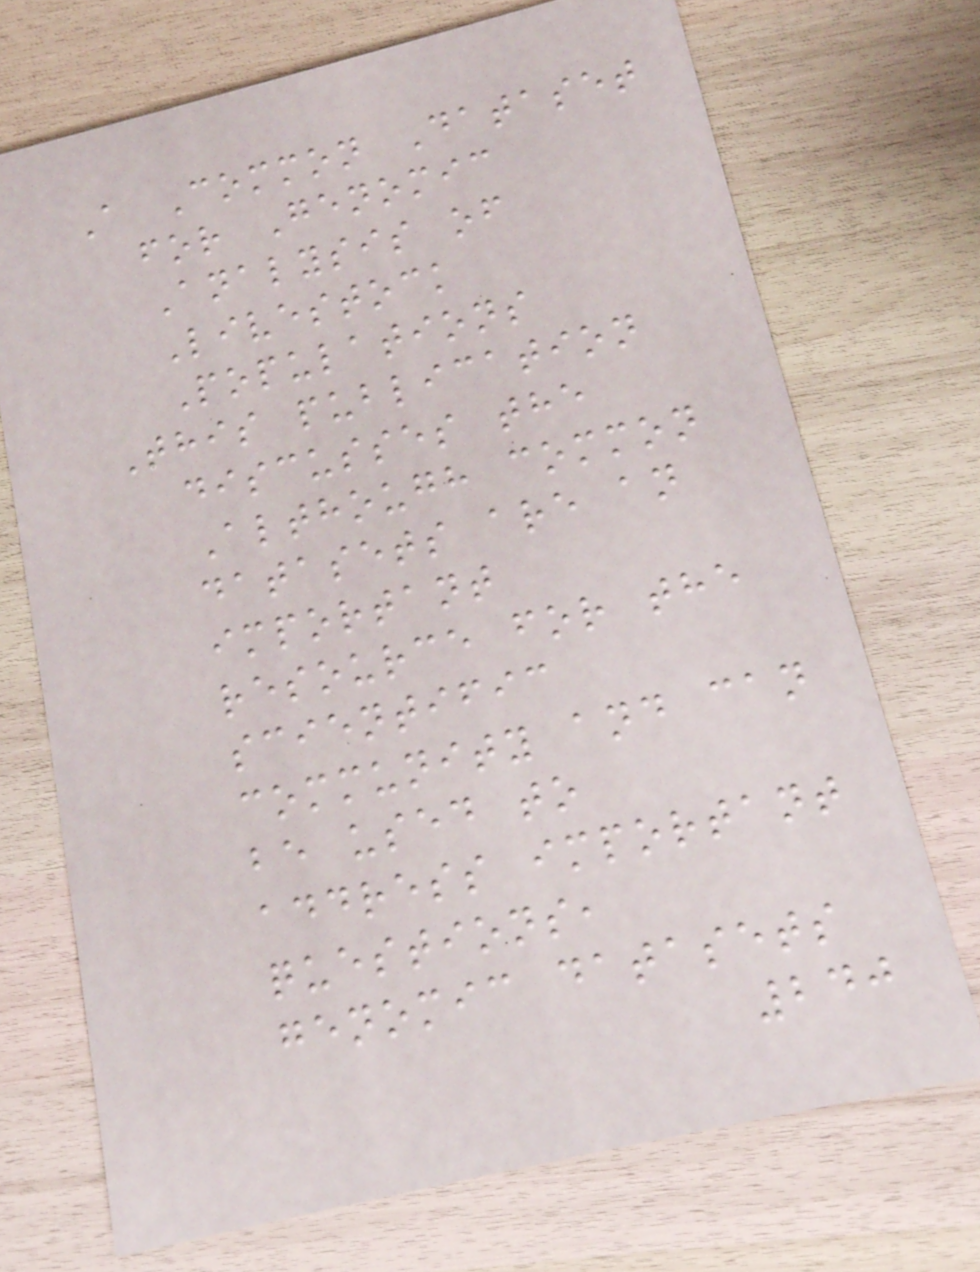A Common Dataset
for Genomic
Analysis of
Livestock
Populations
This publication
discusses the
Although common
datasets are an
important
resource for the
scientific
community and can
be used to
address important
questions,
genomic datasets
240
